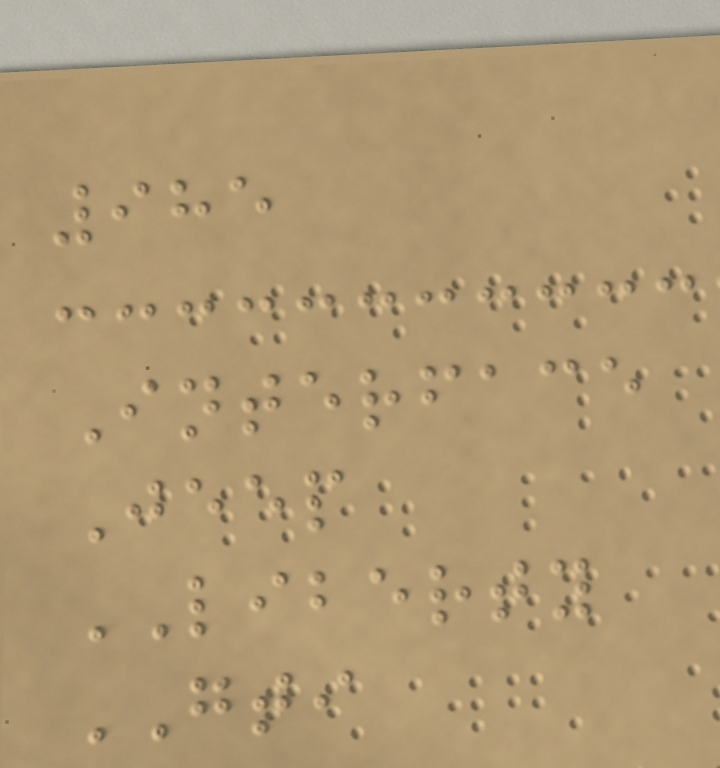985
Interface
Jeep
LIBERTY
GTI
